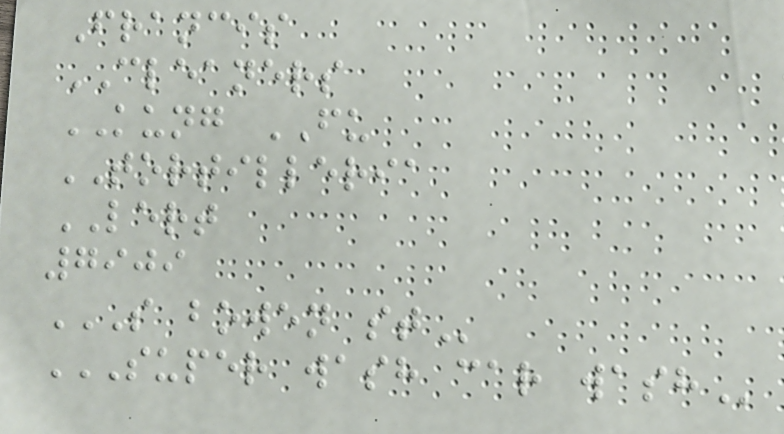Francis
CLEANERS
KUNG FU
TORTILLERIA
LERT
7909
S BOWEN ST
SUPER WASH CAR WASH
